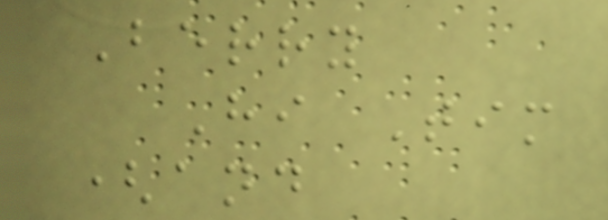Berry
Hi Tim
(and
